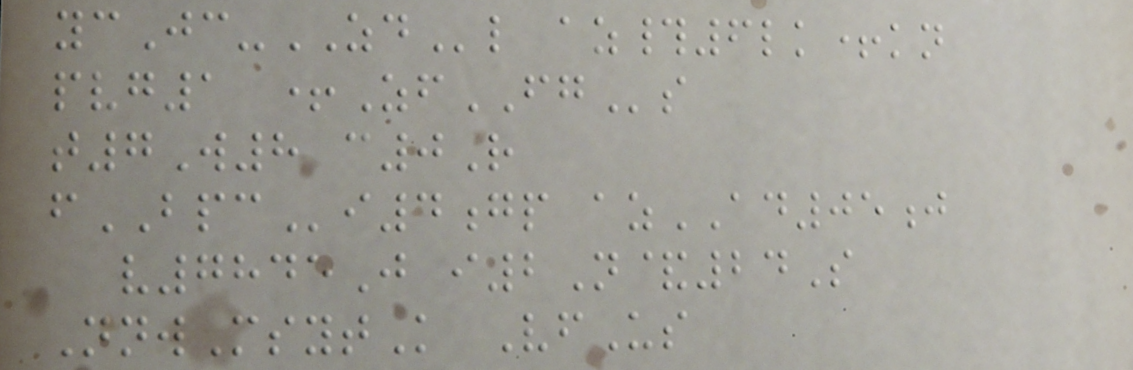ycJc-ZDl az#6lk+kn
pvg1 +ZfFGs
t7W8 c0R
fBPCi4gp azAD05j
v7845J i2N&24S
NnwMsytK VfUs
